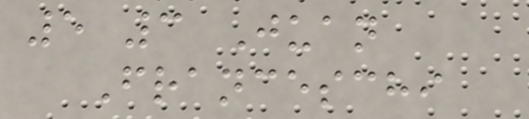5 3 Juan
Franceschi
